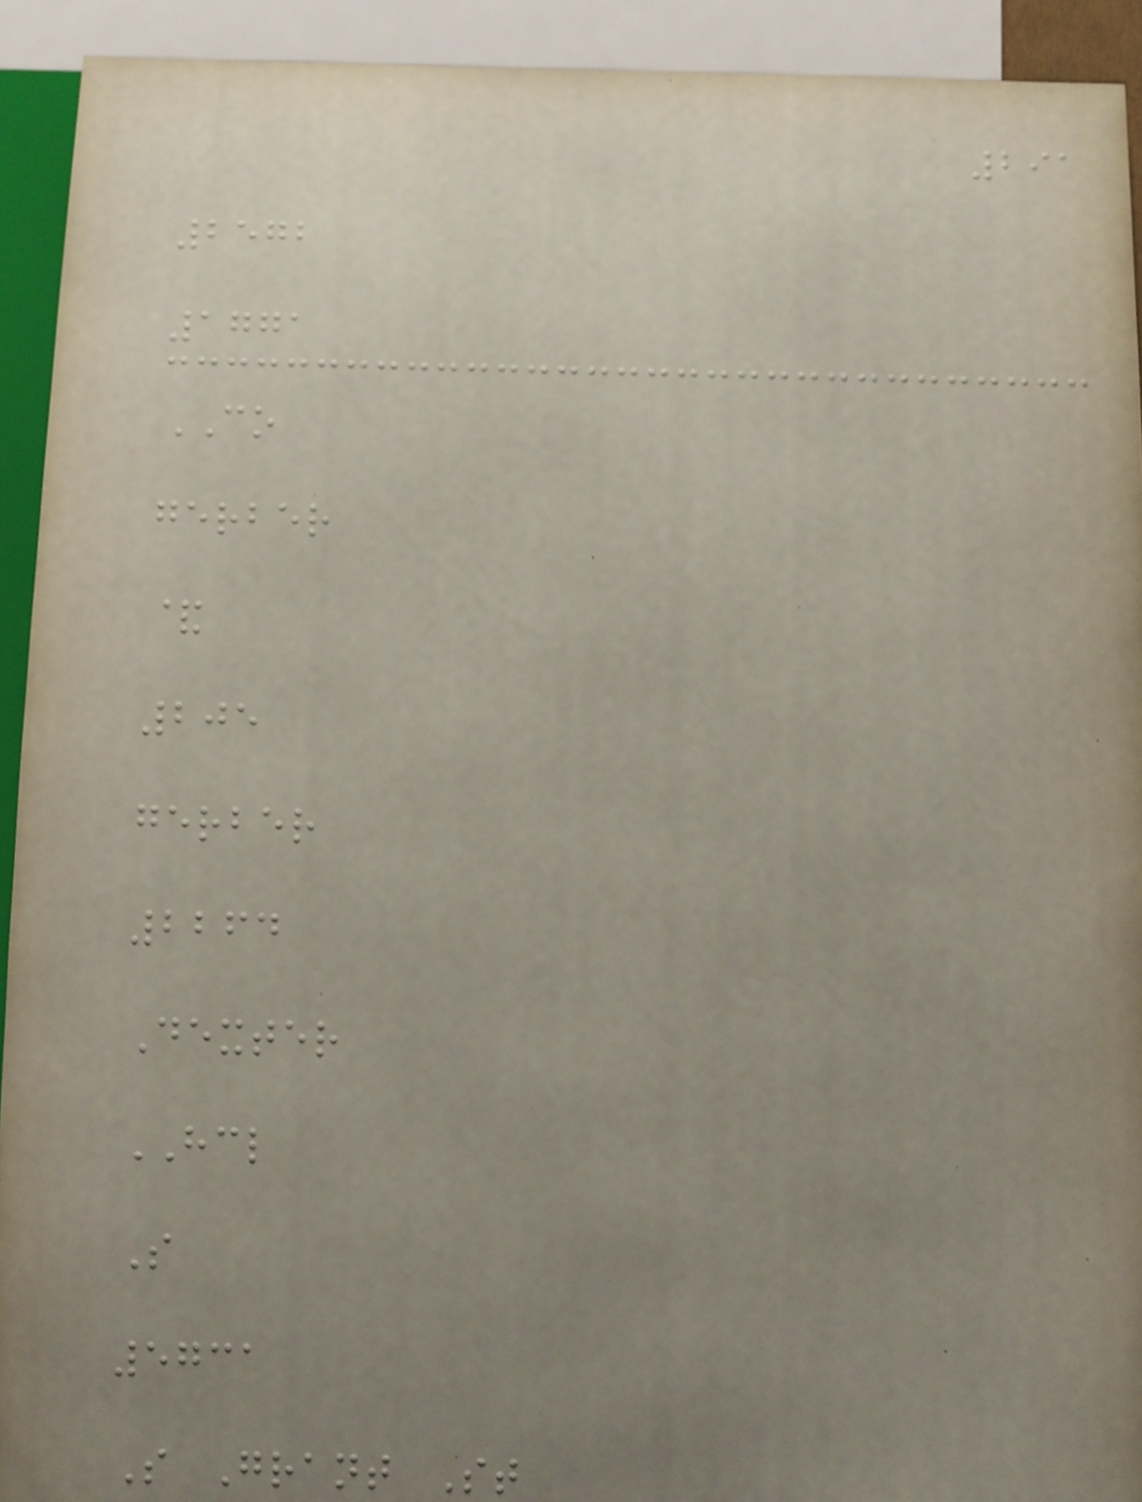291
2572
1771
CO
gerber
&
205
gerber
2264
Dexter
HCL
S
5731
S Grant St
